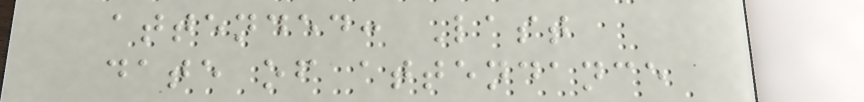attended: Last
date of attendance
